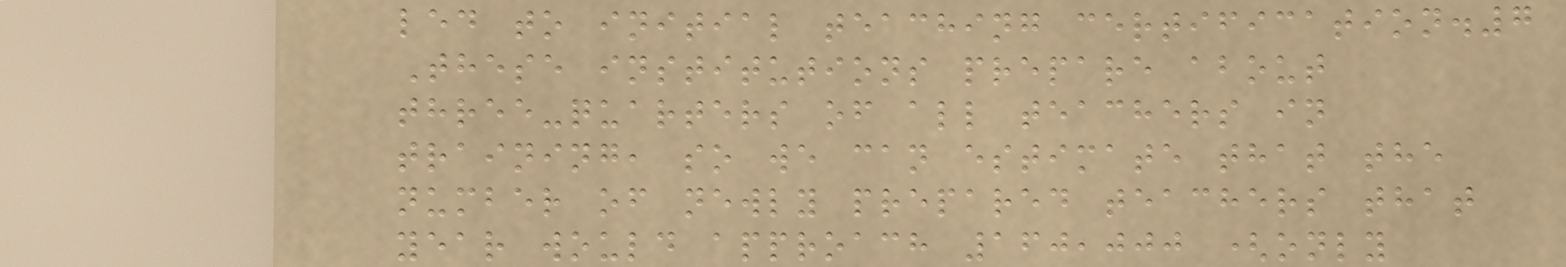led to initial teaching certification.7
These institutions prepare about
three-quarters of all teachers in
training, so we can estimate that the
number of newly prepared teachers that
year would approach 160,000 (only
